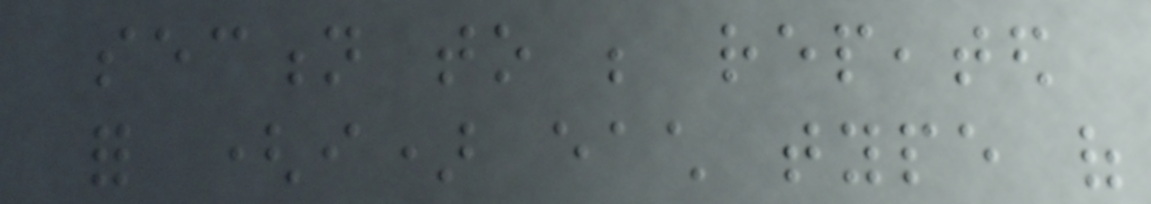section to be repeated
for (i) each type of
